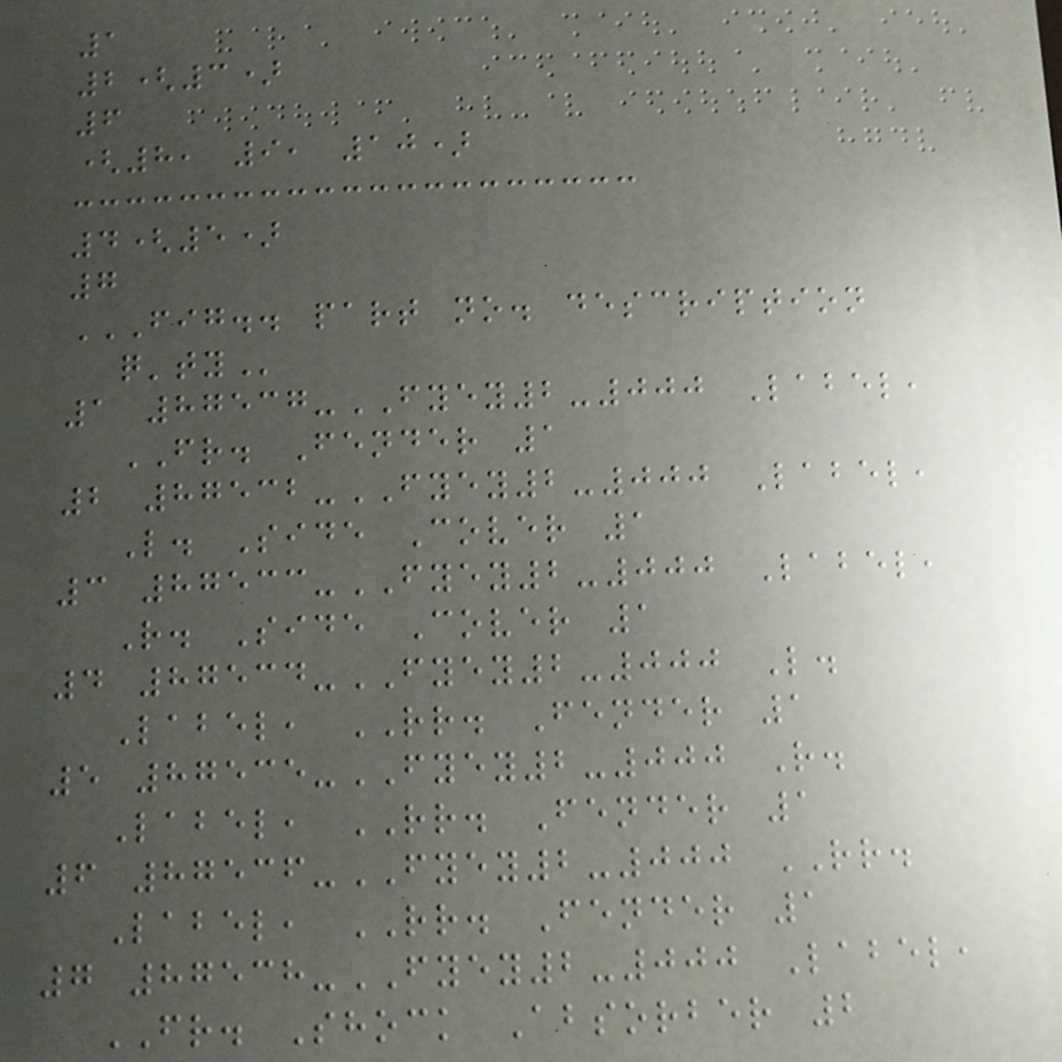1
2(3)
6
(8, 9, 10)
4(5)
7
FIG.. PART NO. DESCRIPTION
Q'TY
1 87537-FYEY2-000 Label,
FR. Fender 1
2 87532-FYEY2-000 Label,
L. Side Cover 1
3 87533-FYEY2-000 Label,
R. Side Cover 1
4 87534-FYEY2-000 L.
Label, RR. Fender 1
5 87535-FYEY2-000 R.
Label, RR. Fender 1
6 87536-FYEY2-000 RR.
Label, RR. Fender 1
7 87538-FYEY2-000 Label,
FR. Shock Absorber 2
